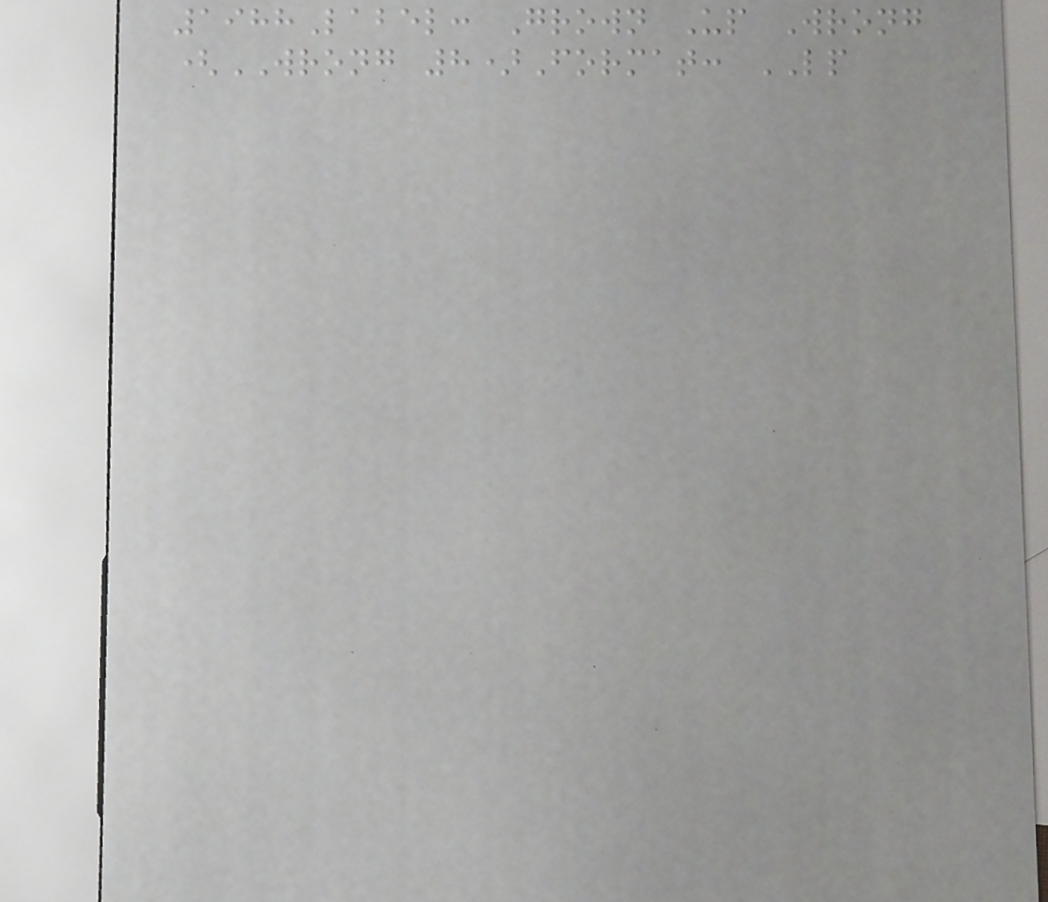1988Label: Grown Up Wrong
(WRONG 8)Format: LP
